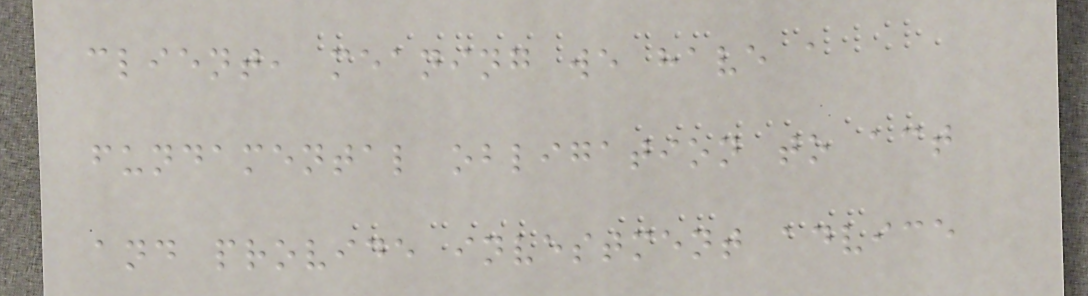client, meaning we have a
fundamental obligation to act
and provide investment advice
